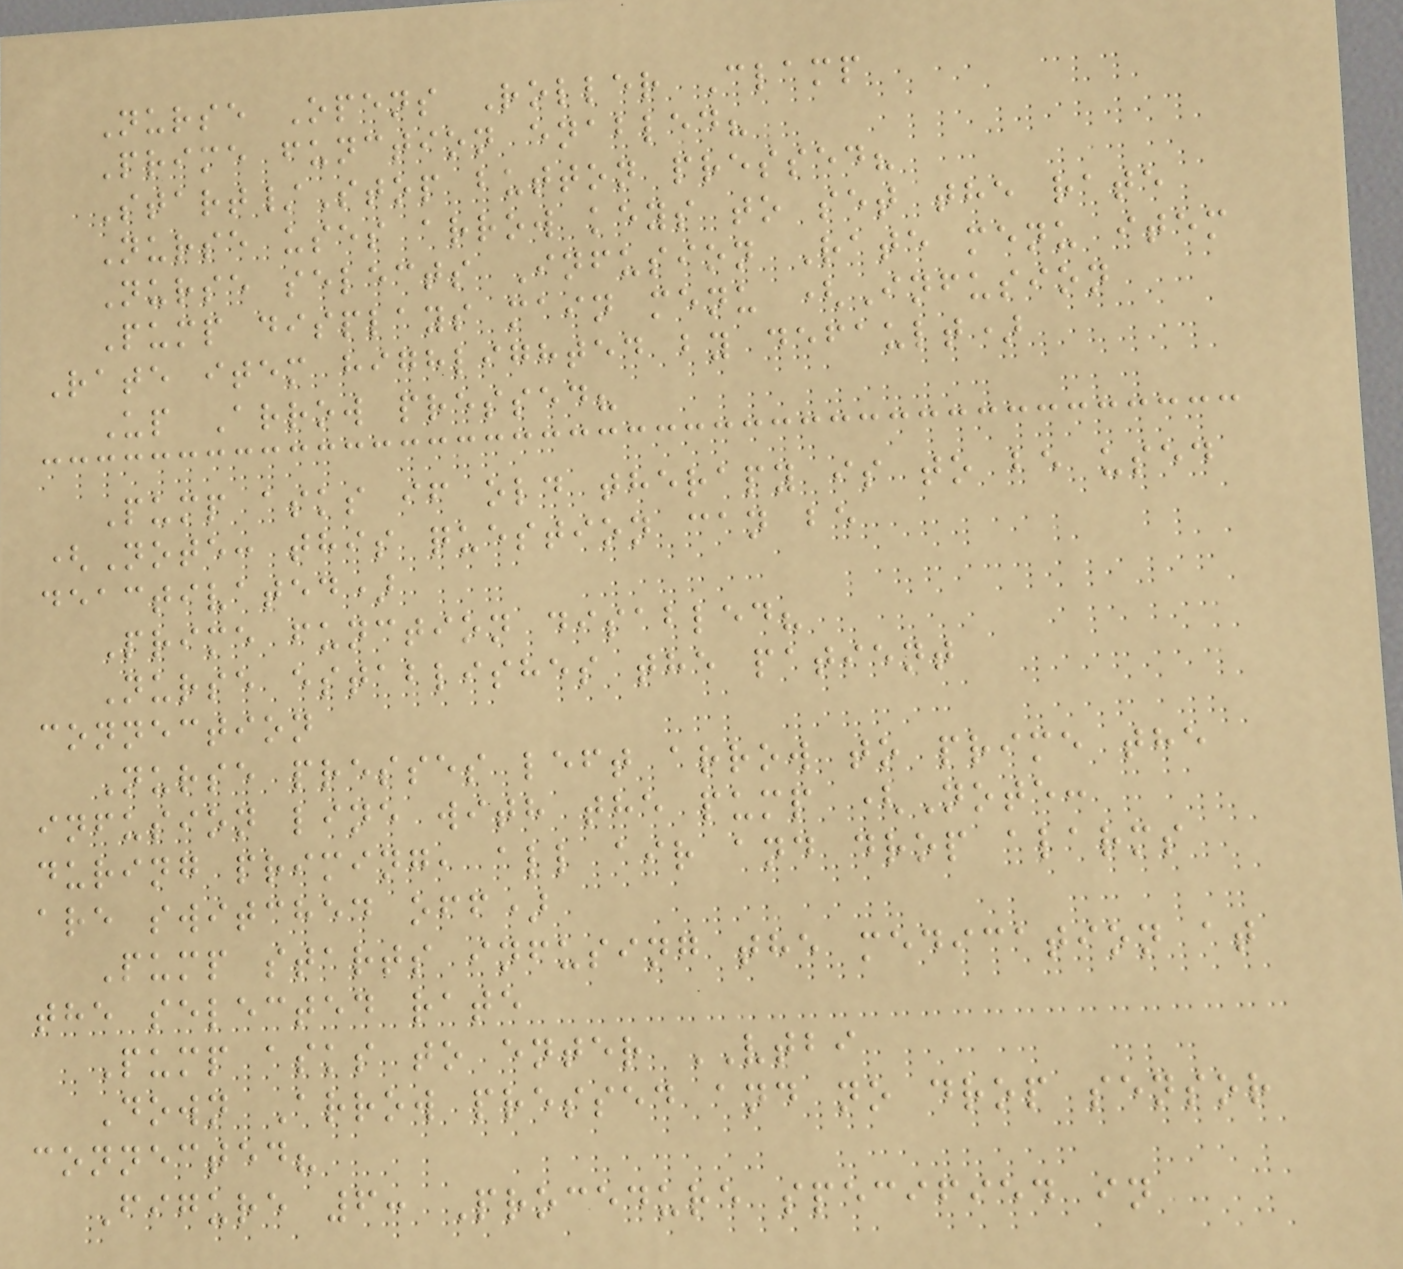Nurse Opens Roller Clamp
Prime function enabled?
Start/Stop button pressed?
Nurse uses arrow keys to set the rate
Nurse selects Infusion Rate menu item
Pump displays main menu (Infusion
Rate item highlighted by default)
Up Arrow pressed?
Pump asks if old therapy is to be used
(Note: this question can be
deactivated)
Prime function disabled?
Nurse establishes the patient
connection
Nurse presses left arrow to prime the
infusion line with the pump (Note:
during priming, all air and drop alarms
are switched off)
Pump starts infusing the medication at
the selected rate
Pump asks to enter VTBI
Down Arrow pressed and no drop sensor
connected?
Figure 6: Procedure specified in
